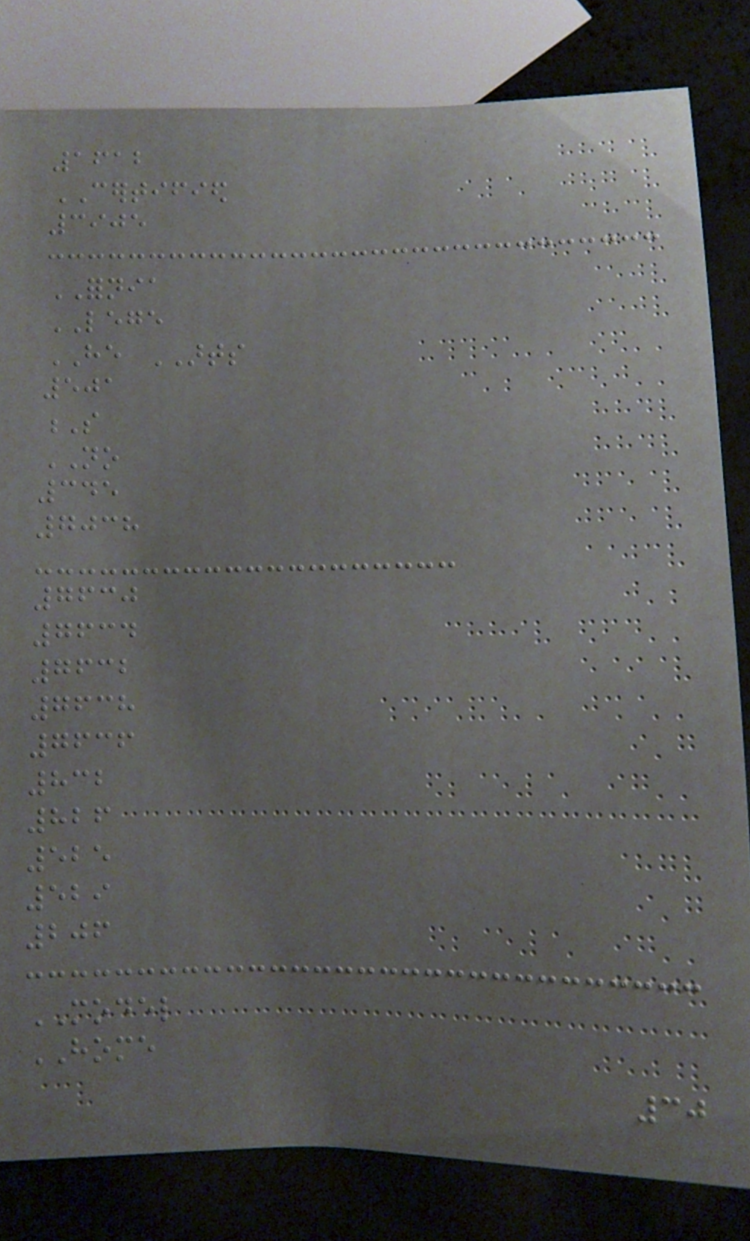1612
CERTIFIED
3905
FORNIA
LEGE
HE ARTS
501
S
NO
345
7038
7630
7634
7632
7638
7636
832
826
525
529
206
MODEL
HOME
30
